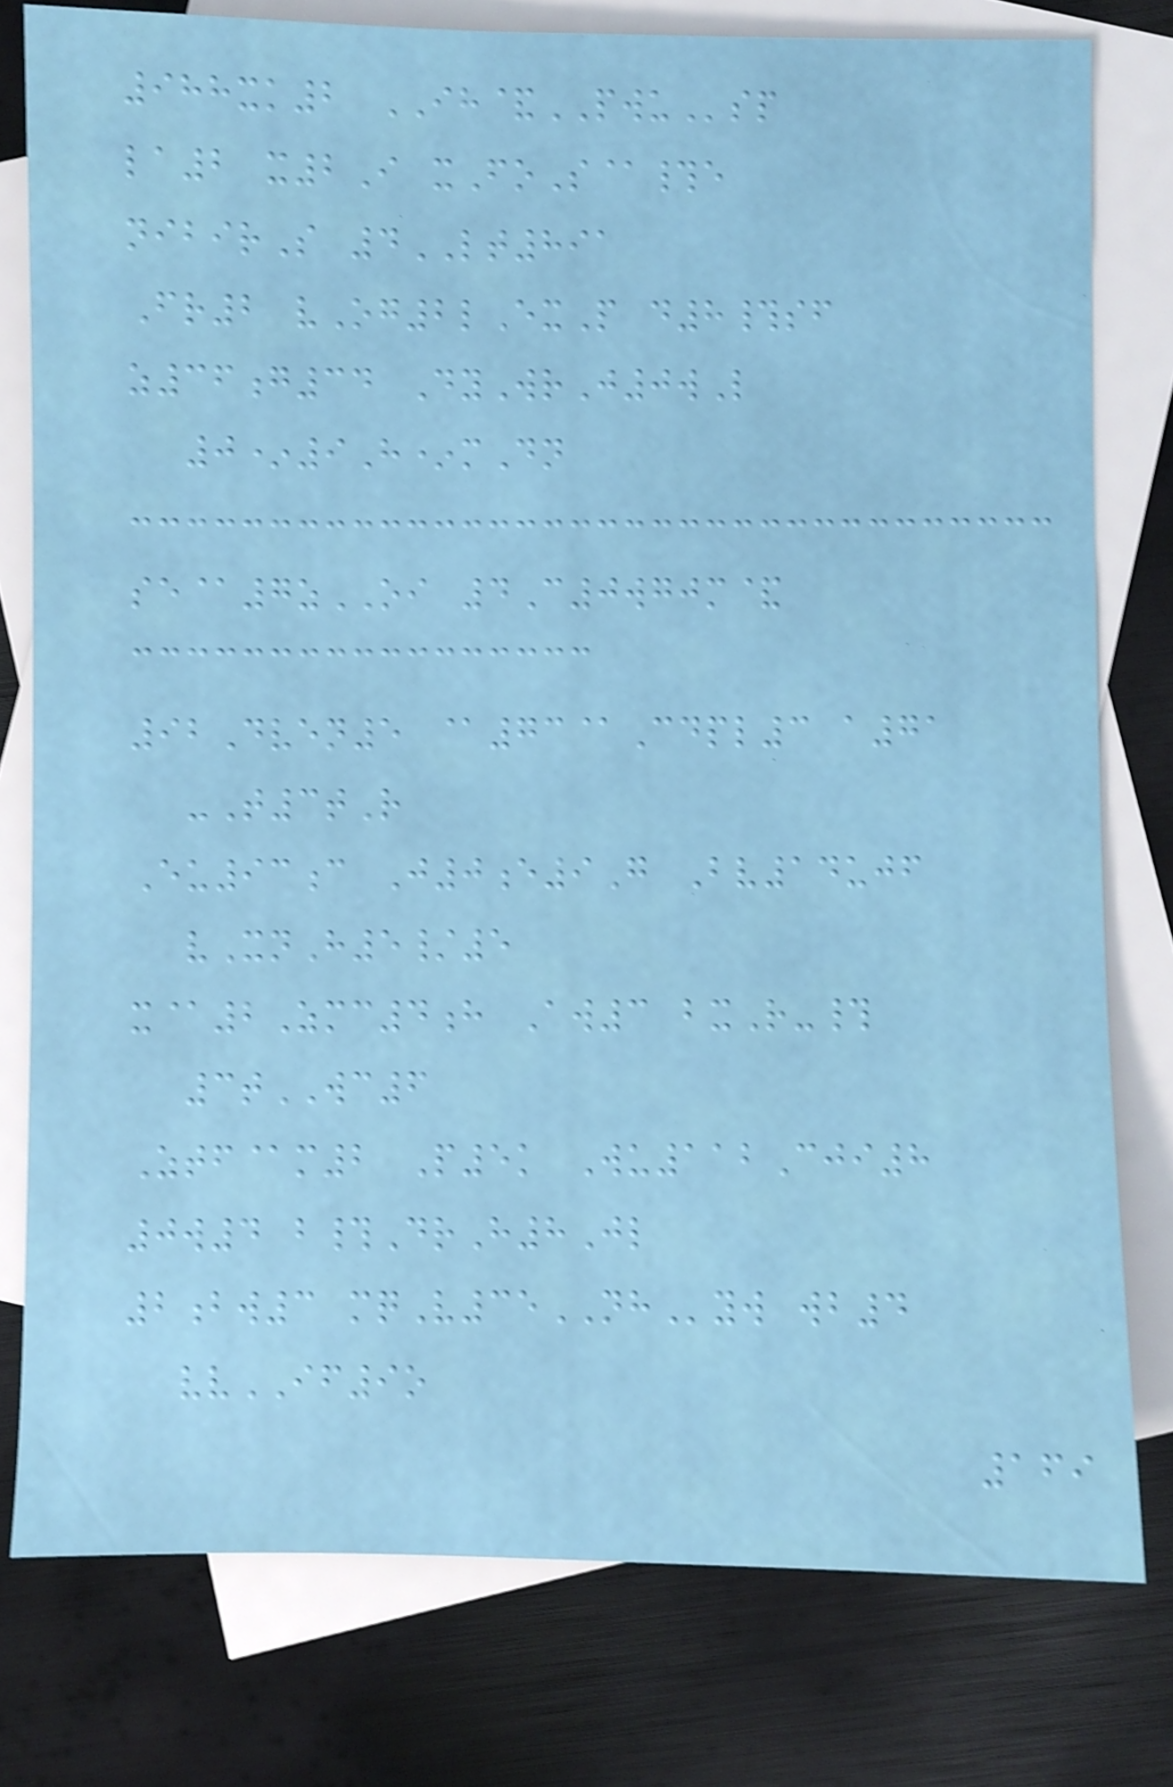988xk2 IH&PWUsp
la2 x2I xFoS@#e
nibirS 4LT891
Fr2 vOg2lExP d8#sf
z36g34 DyWrJ0wL
0*9H*mDn
se@7zOI 4C0wgjm&
92Dven5 @73@Cdpl3 a71
-T3tR
Eu93c J0e9G Bv14ujf
vXnH5/5
x@2Zmc4h Aw3 bxR-#
3tWC6
Ztf@m2 P5k Wu112Cji8
0w4 b#DrH8Jl
2bw3 mqV35NHyw wb4
vvIF9o
169
